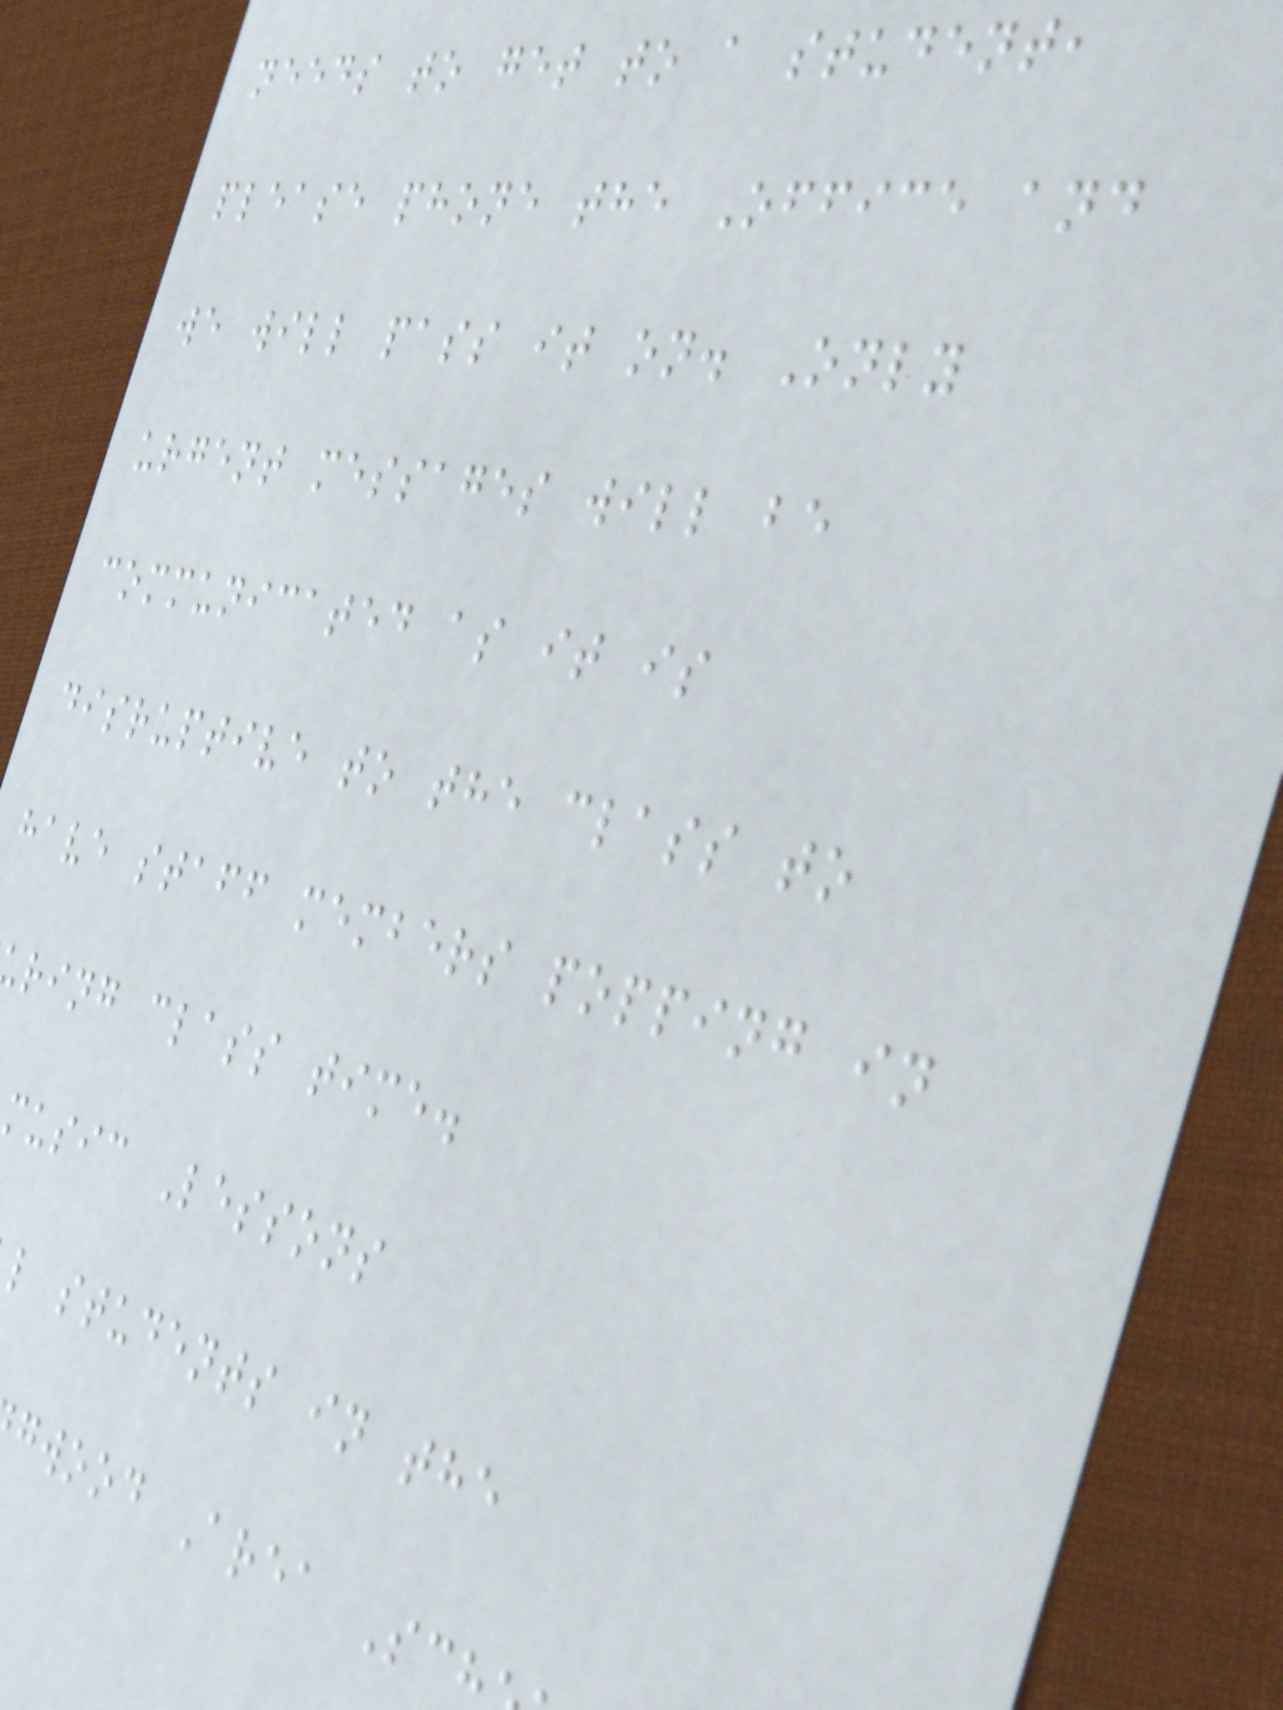needs to get to a student,
please phone the Office and
we will pass it on. Only
urgent messages will be
communicated as it is
disruptive to the class to
have staff members popping in
ring class time.
music Lessons
l students in the
gwood Area Sc
